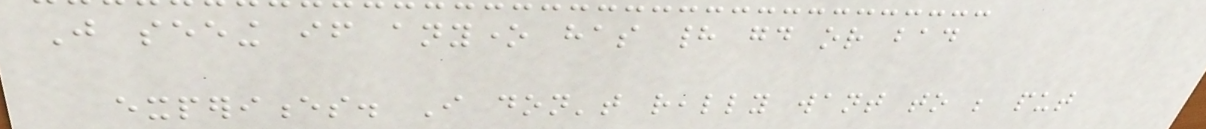Just seeing if anyone has had good or bad
experiences. I don't really want to be put
